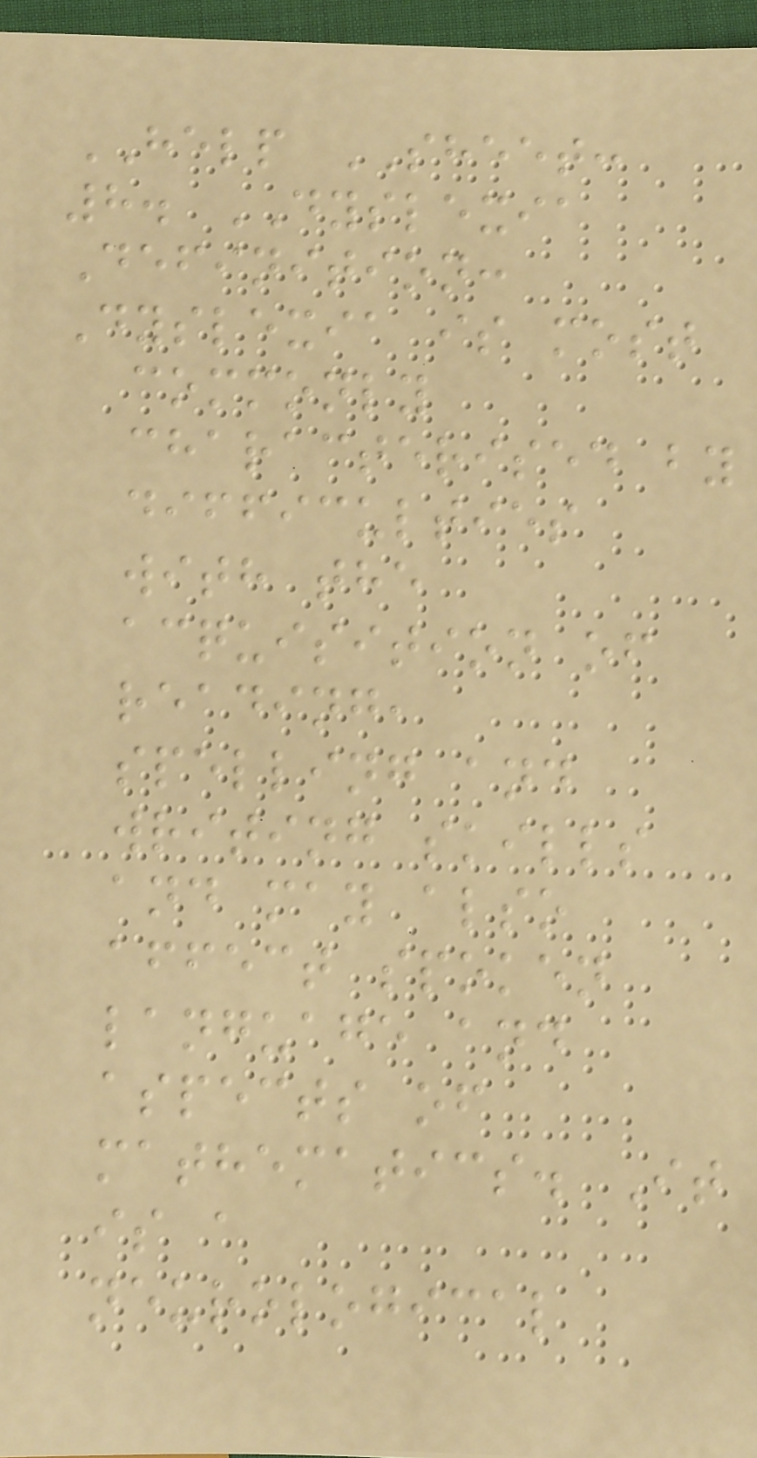HELP SHEET:
8. DYSLEXIA
Definition:
Dyslexia is most
commonly
characterised by
difficulties
with the
acquisition of
reading,
spelling and
writing skills
and may also
affect spoken
language and
aspects of
mathematics. It
is a
neurological
